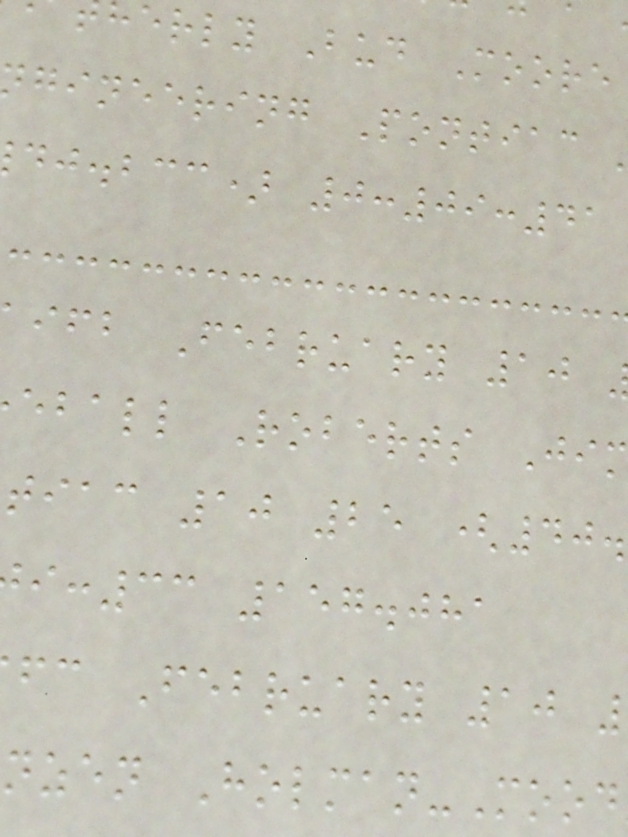erly Bud Moore
gineering Pontiac
dj.bcc) 0:09:41
ifb February 10
eball Roberts Ji
tiac 10 25 (40.
:33 157.081
fc February 10
nzen Holman-Mood
